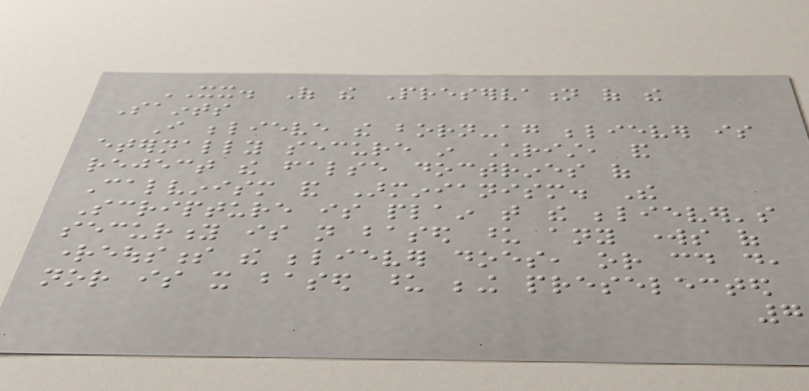XX. Of the Preservation of the
Saints
I believe the born-again believer is
eternally secure in Christ, and
reject the false doctrines of
Calvinism and Arminianism. The
Scripture is plain that the believer's
security is not based upon any works of
righteousness the believer does, or could do,
nor is it based upon being preselected
7
